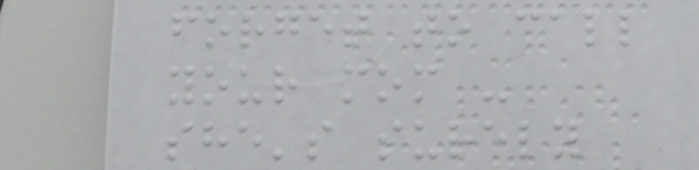forget to call
your mom -
she's surely
